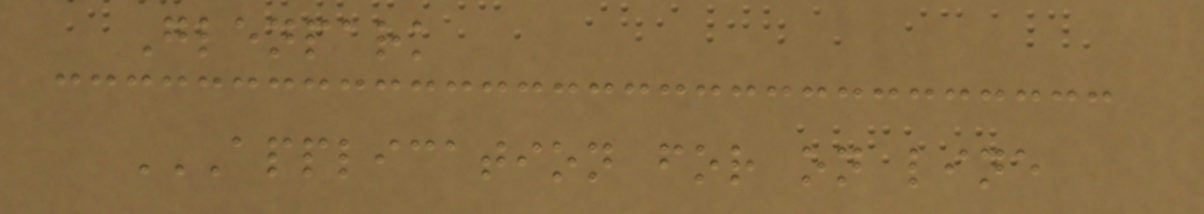Glenpark
APPLICATION FOR ON LINE
